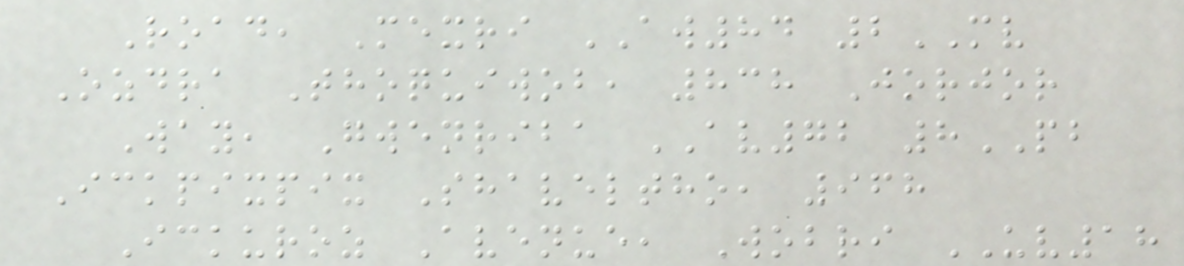Road, Mexri AW84 2MV
Ozdra Thoquiwob, 838 Jorjor
Way, Gwenriba AV72 8PB
Ickpixpix Shaveltho, 968
Ickuroz Avenue, Wobri UV18
